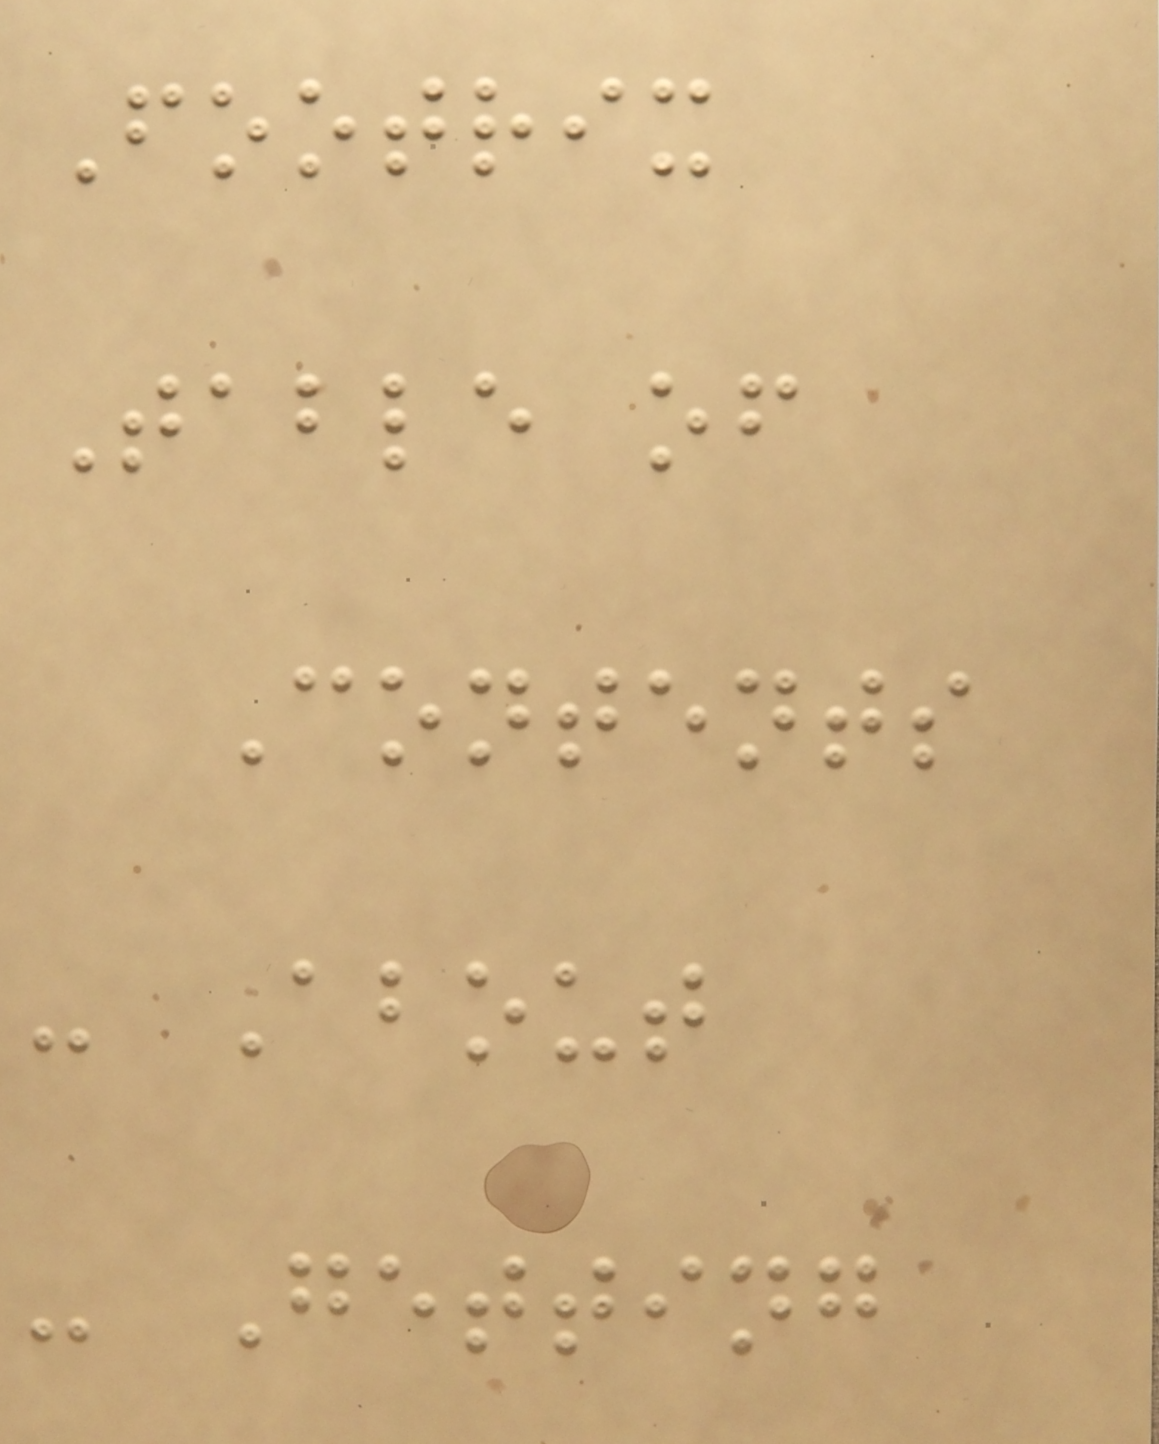Footrix
Table of
Contents
- About
- Getting
